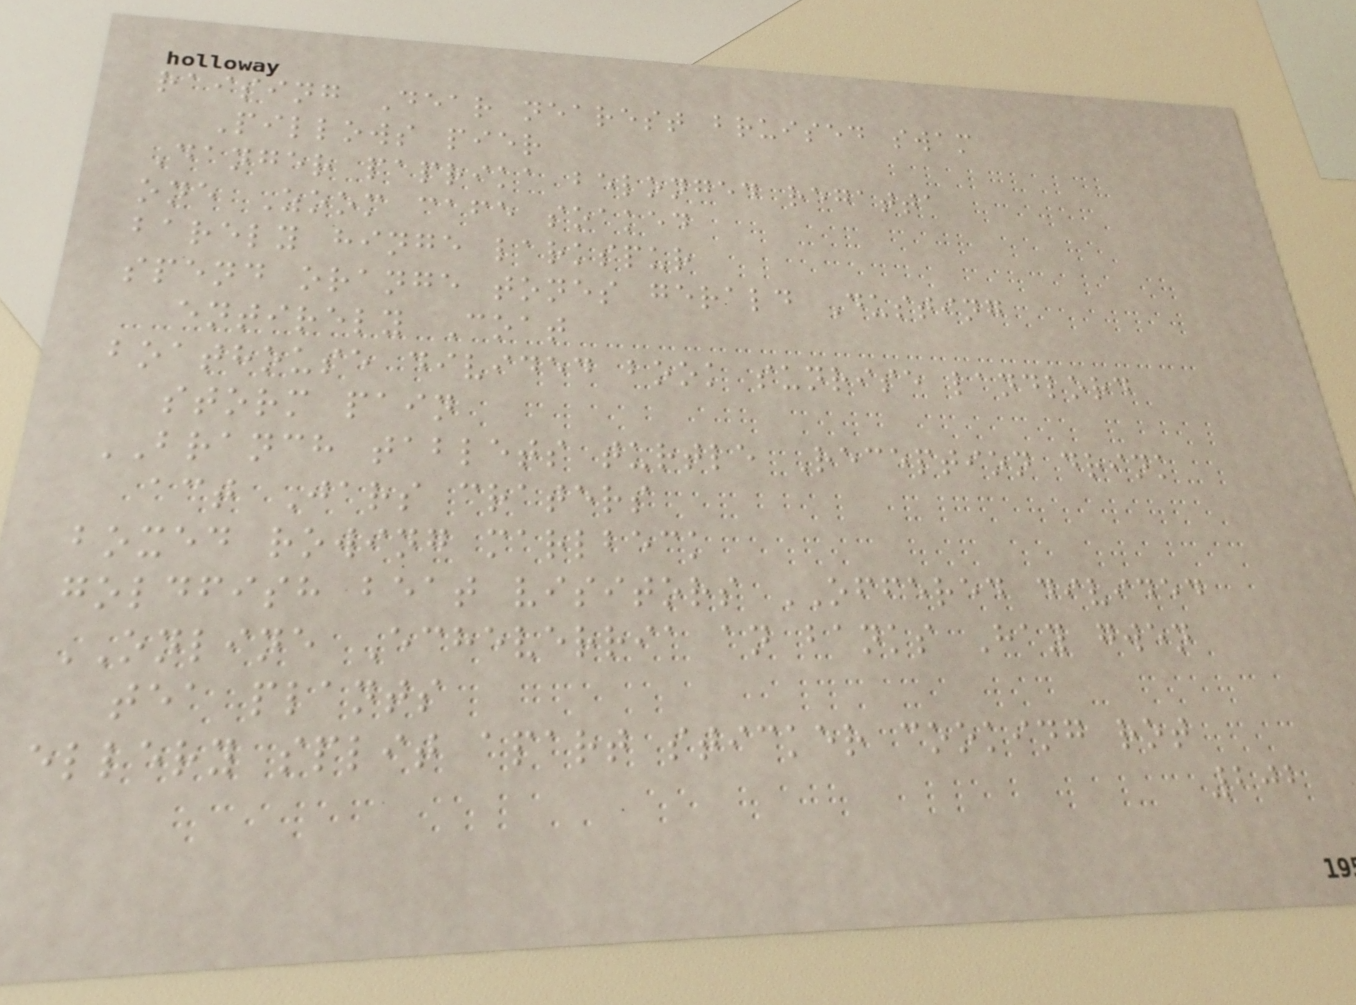raising Dear nearest bruised swam
Pillows pier
Danger paprika belonged regatta
one Zoom cafe soaked
barely hinge larkspur
spend orange tones gerald Dusting
entirely Coat
boathouse divided book sunrise landlord
storm pain
BRANCH tablets turtle Reception drink
act Jars craters
boxed rowing marlbeck
goldfish beat visitors OFFERED divided
ONLINE Echeverria an banks Hay gwen
tea plants
ellery split apart sticker cooking rot
202
